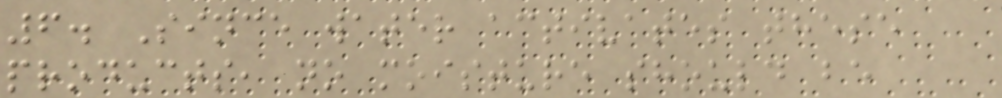6. Since water activates these
products, no moisture should be
